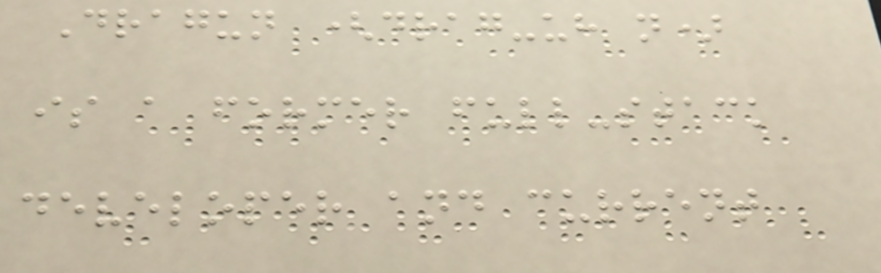Dragun (drag-uh n)
is a former full-stack
developer and current
